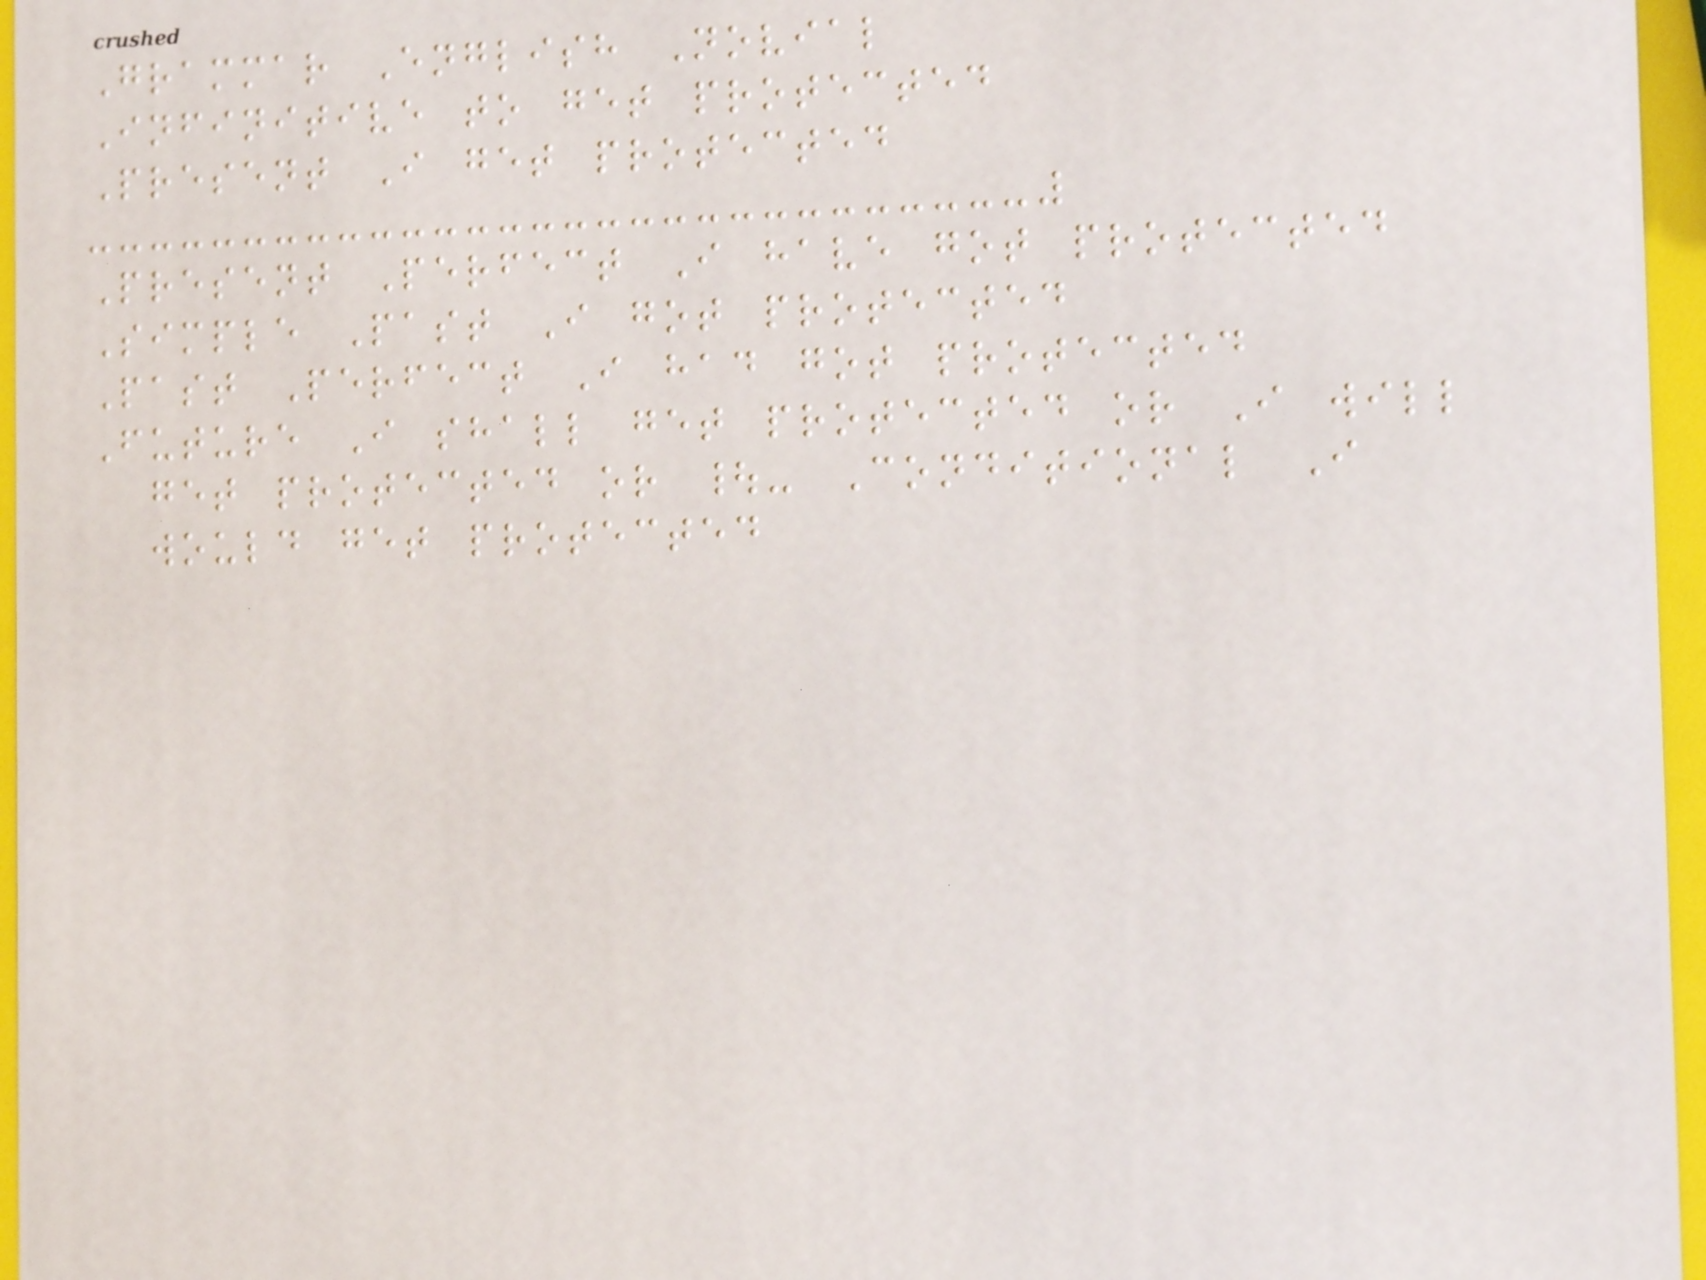Grammar English Novial
Infinitive to get protected
Present I get protected
Present Perfect I have got protected
Simple Past I got protected
Past Perfect I had got protected
Future I shall get protected or I will
get protected or |- Conditional I
would get protected
